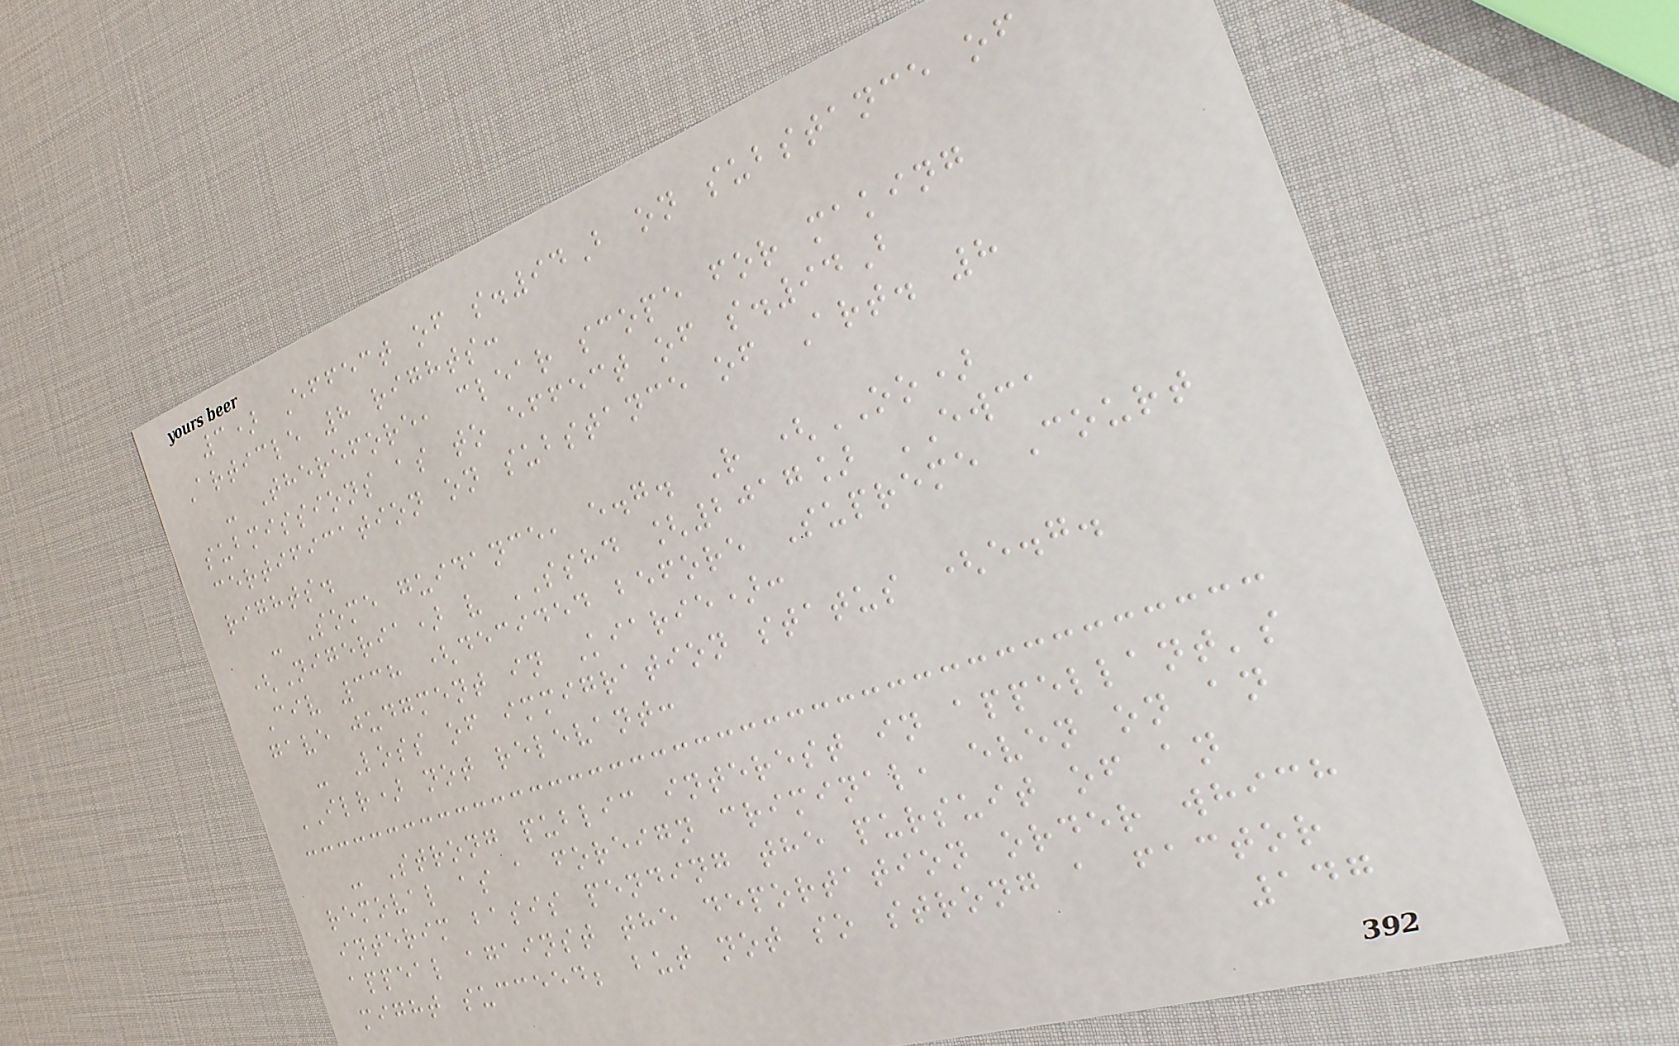3) Effect of s.94B on substance of
Article 8 rights:
- Therefore, clear scope for making
submissions as to effect of s.94B
certification on substance of Art. 8
rights.
- Some guidance, e.g. R (OO)
(Nigeria) v SSHD [2017] EWCA
Civ 338 (decided before Supreme Court
gave judgment in Kiarie):
- Loss of immigration status (e.g.
ILR) not relevant:
- Strong public interest in appellant's
removal as a foreign criminal, even on an
interim basis pending the pursuit of an
appeal against the deportation order which
might succeed; but not so strong a factor
147
